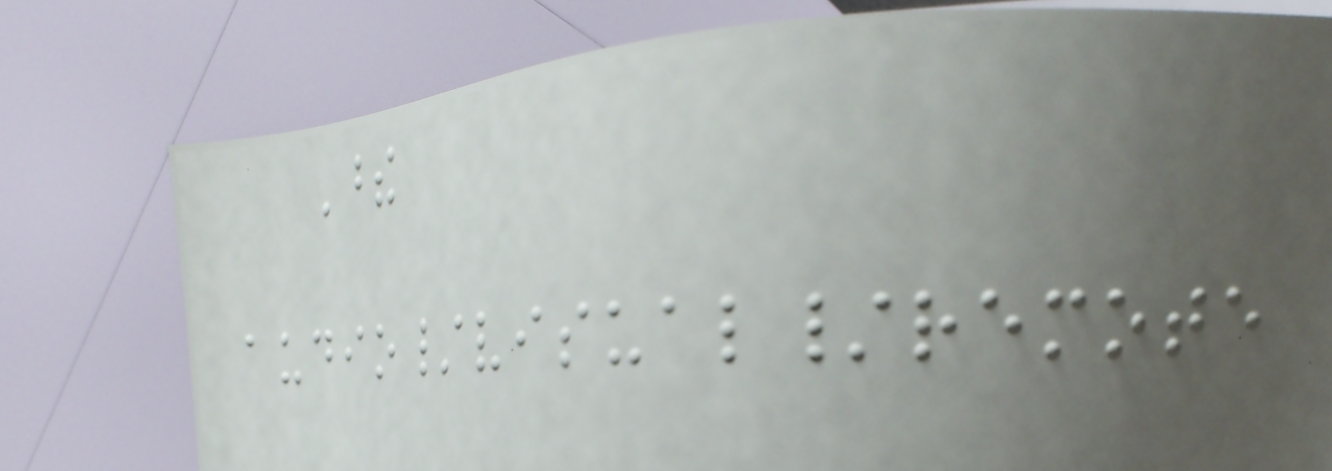These
audio/visual/remote
